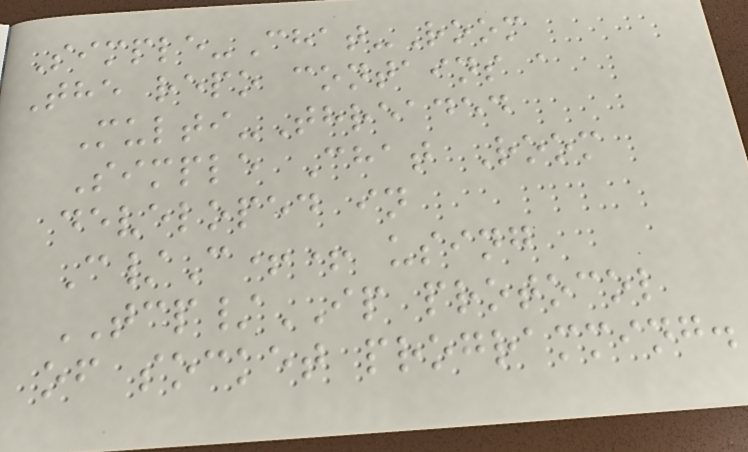Simple-Chat-Room
The repo contains a
Multi-Threaded
Simple Chat Room
developed in
C/C++ using
TCP/IP protocol
of socket programming.
